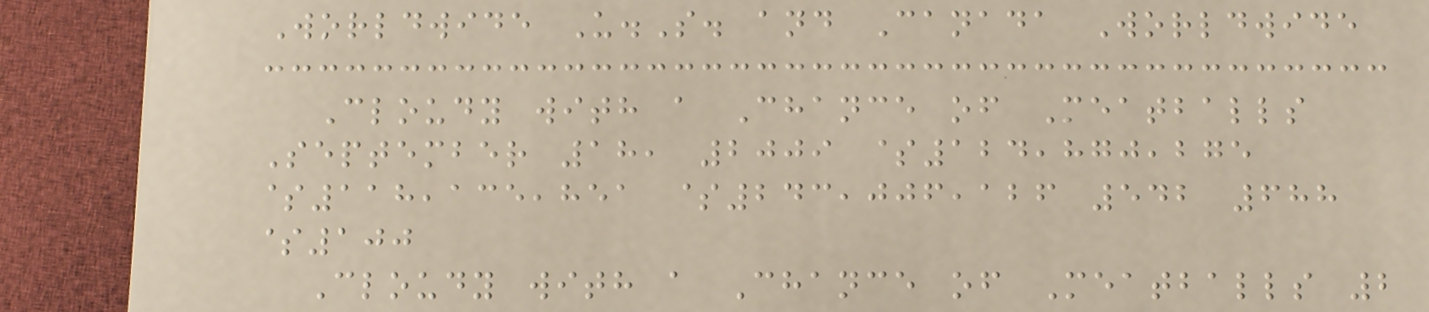Worldwide U.S. and Canada Worldwide
Cloudy with a Chance of Meatballs
September 18, 2009 $124,870,275
$118,135,851 $243,006,126 542 688
$100
Cloudy with a Chance of Meatballs 2
